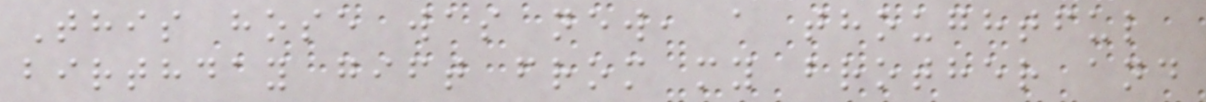This hose was new, a thoughtful
birthday gift from my brother and
